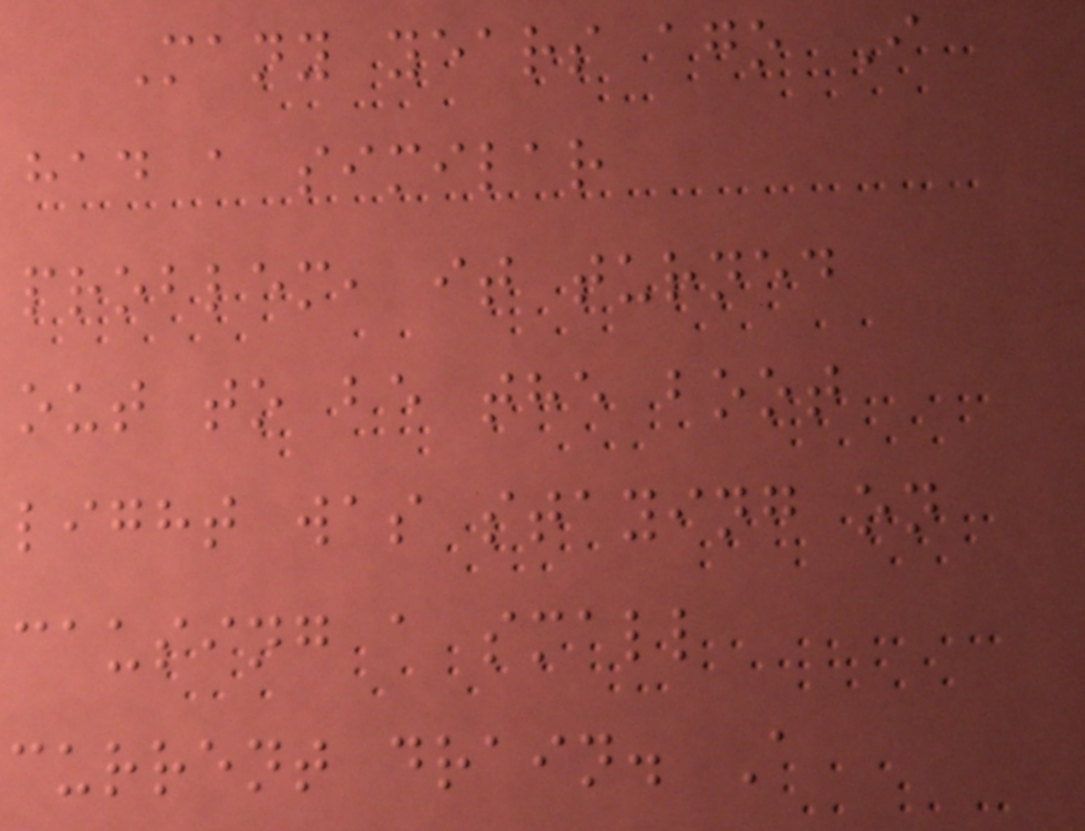Many years ago I
had a similar
problem, it turned
out to be the boot
light was staying on
causing a small
current drain. A
